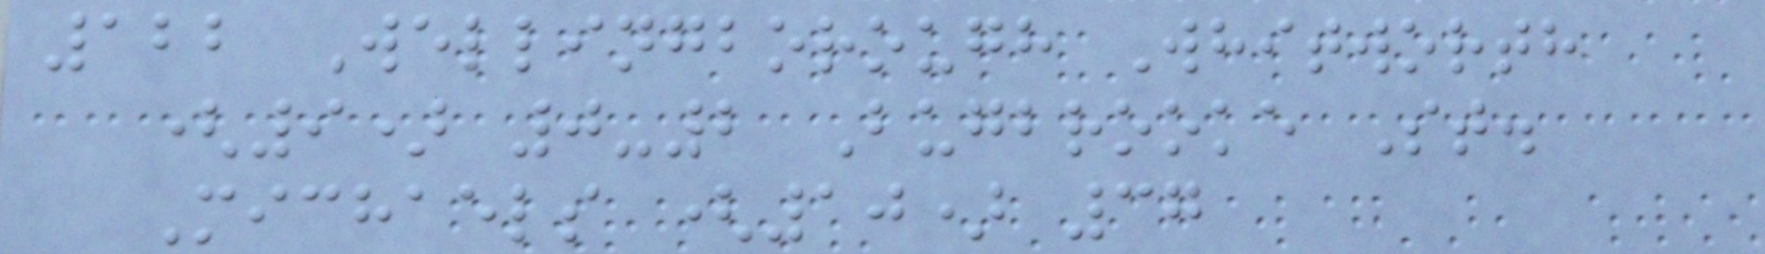122 Wellingborough Whitworth
(9) 0-2 Bugbrooke St.
Michaels (10) 37
